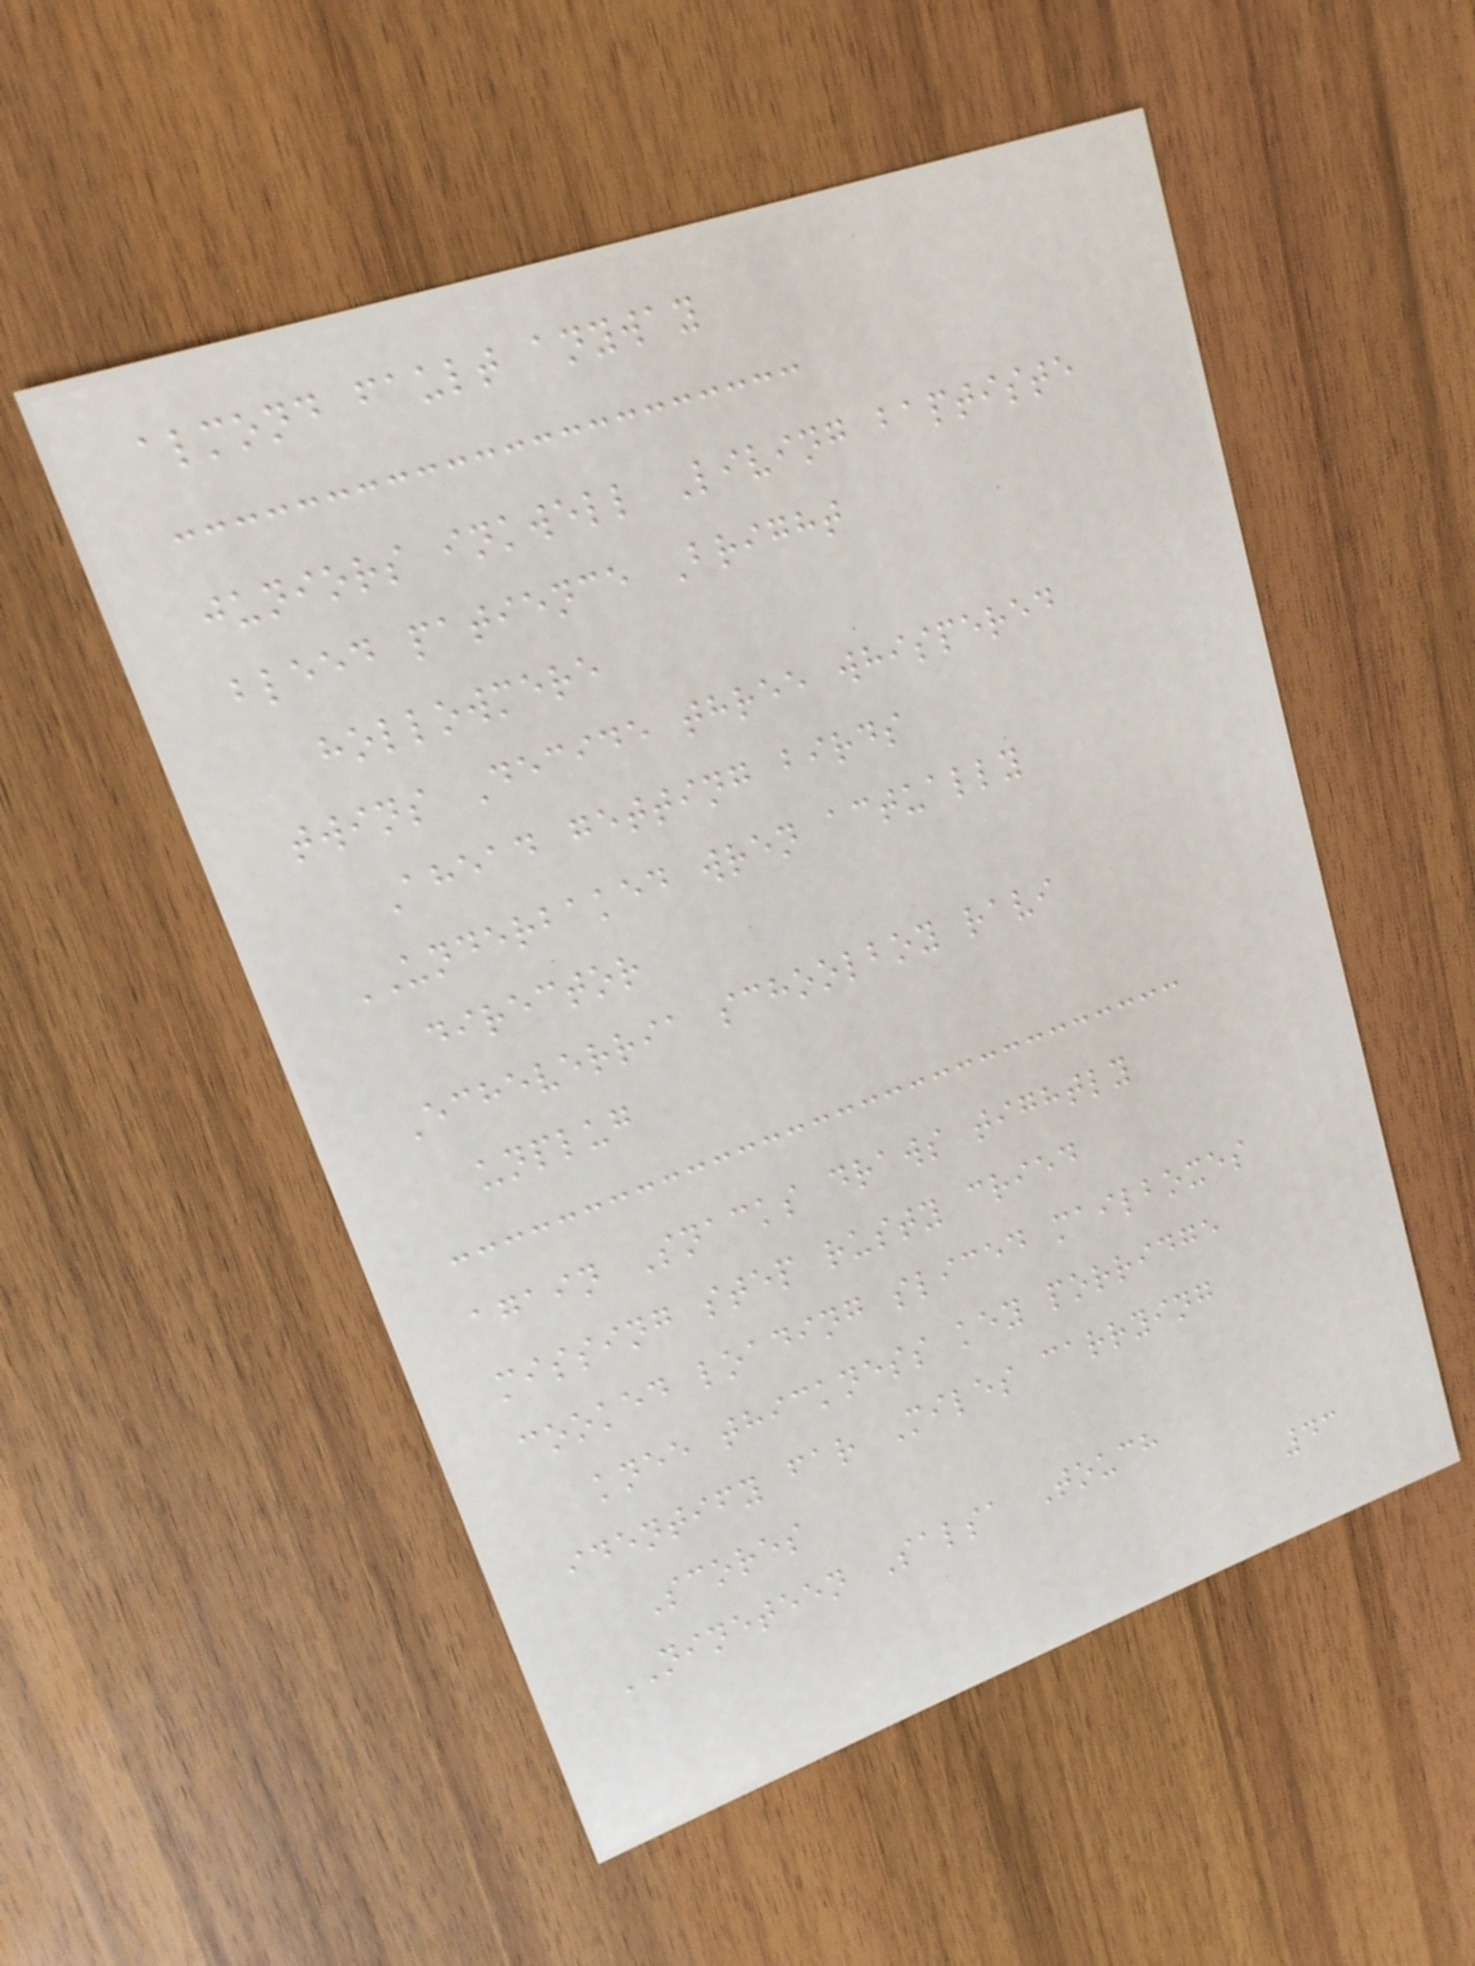almond fault anyway
juniors inkwell Living baptiste
bleed patience Bright
hollowmere
twins Decide three whispered
Ahead getting birds
UNDERBAKED wren actually
director
Echeverria schoolboy ravi
unplug
again Snacks draws tightly
missing step rusty cried
cooked loading sliced mailboxes
knee thickness key porridge
identify far Miles carrying
Scores
NINETEEN Salsa Touch
43
